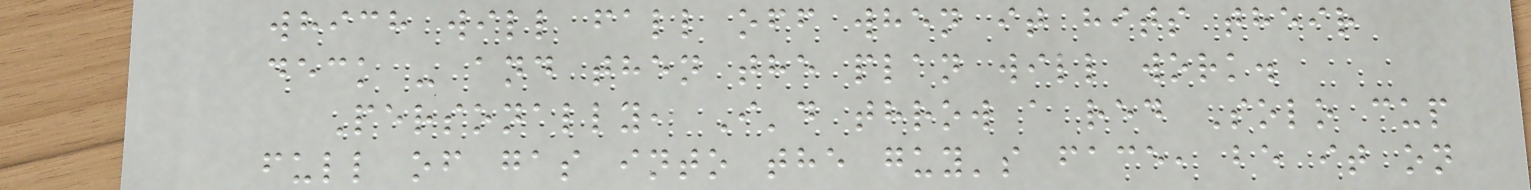which will fall off when it hits their
deck - and then the plan will work.
Personally, I'd throw a red Solo cup
full of gas into the guy's face, be it on
